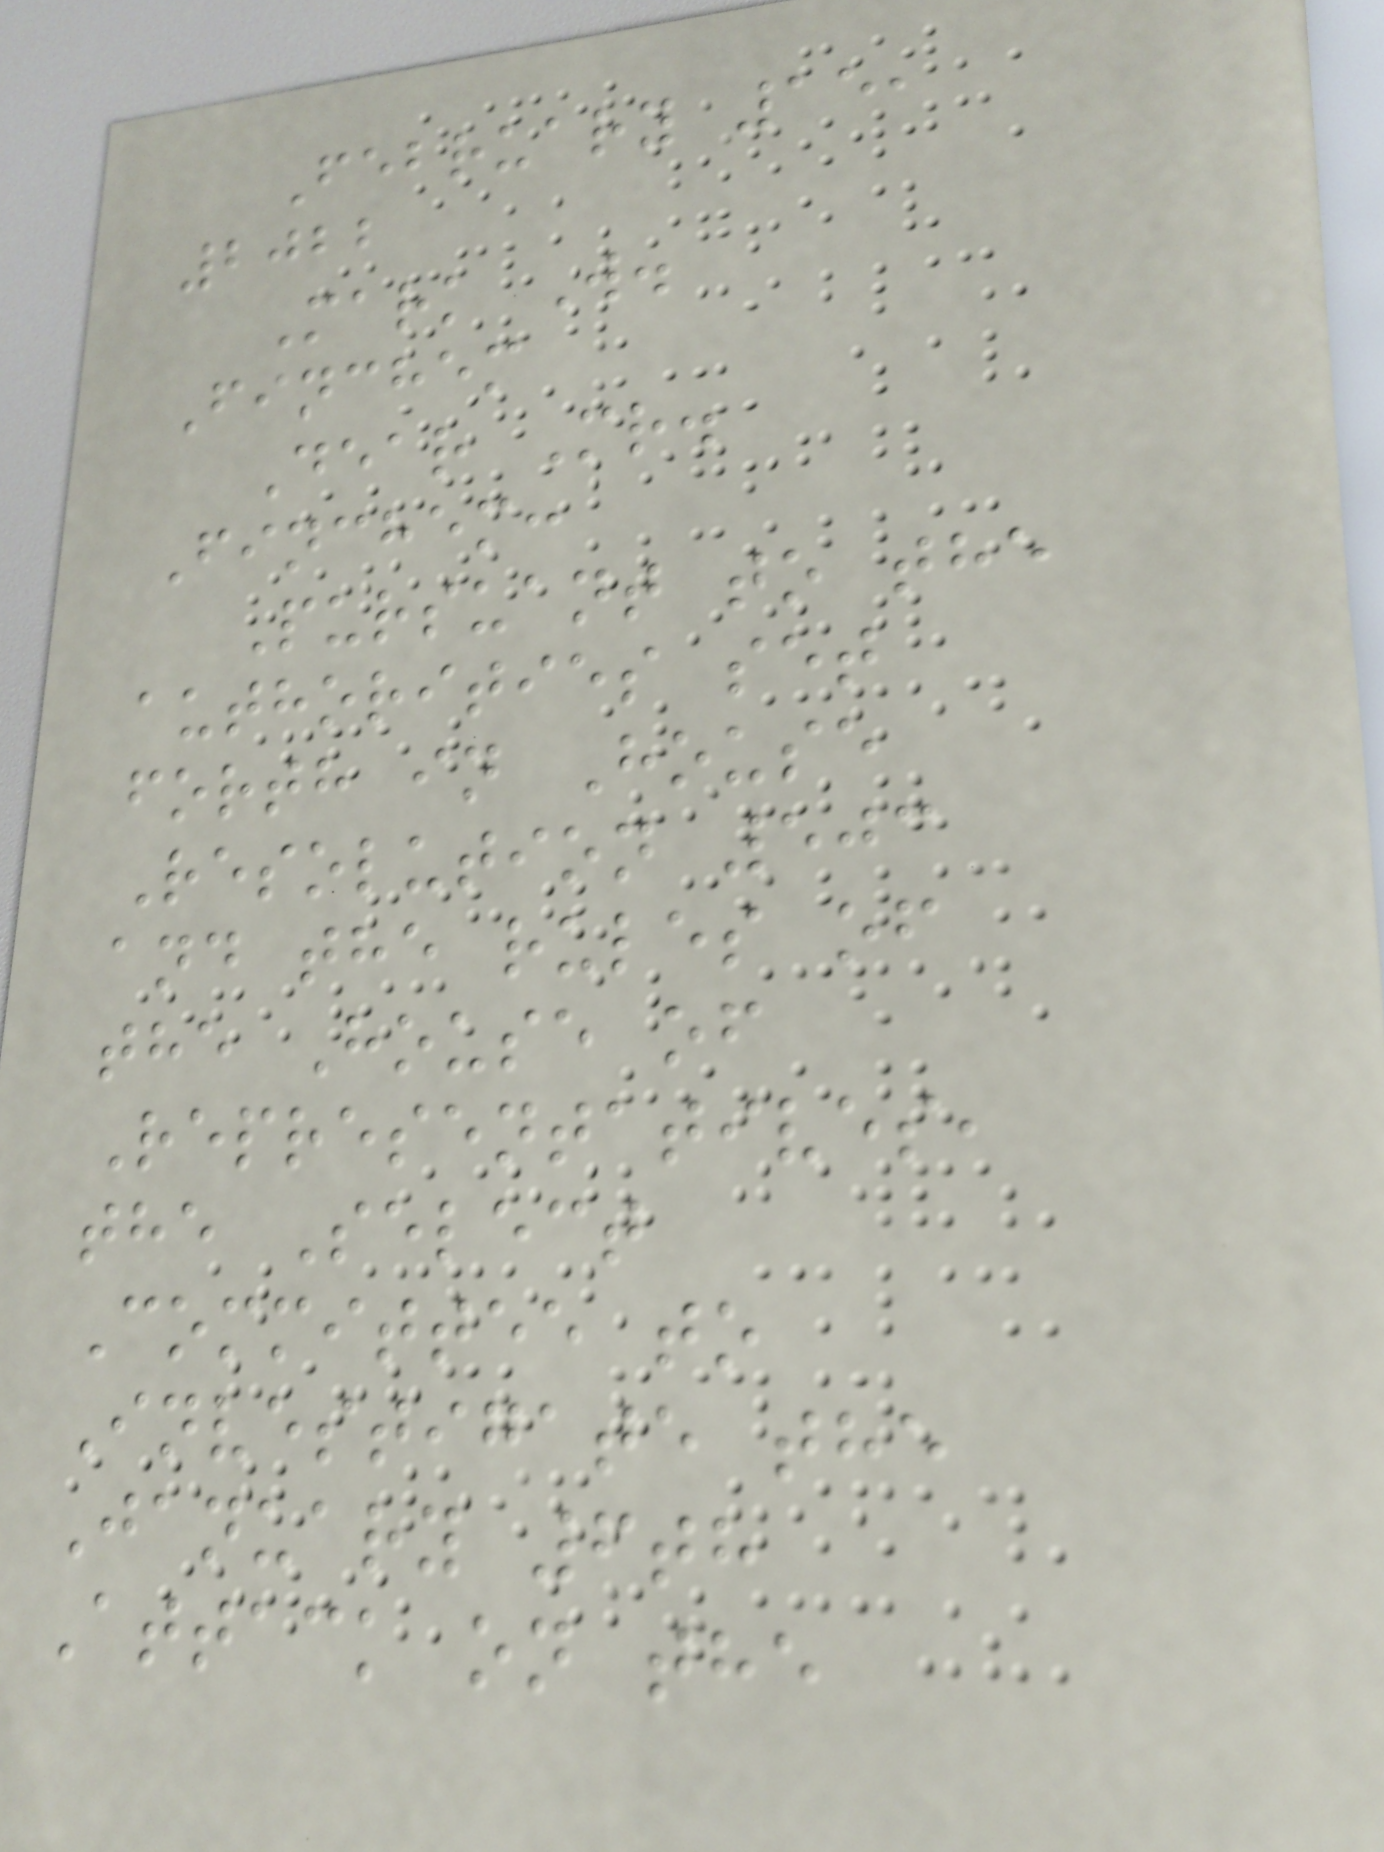February 15,
2022
Mark W.
Finchem
Dear Mr.
Finchem:
Pursuant to the
authorities set
forth in House
Resolution 503
and the rules of
the House of
Representatives,
the Select
Committee to
Investigate the
January 6th
Attack on the
